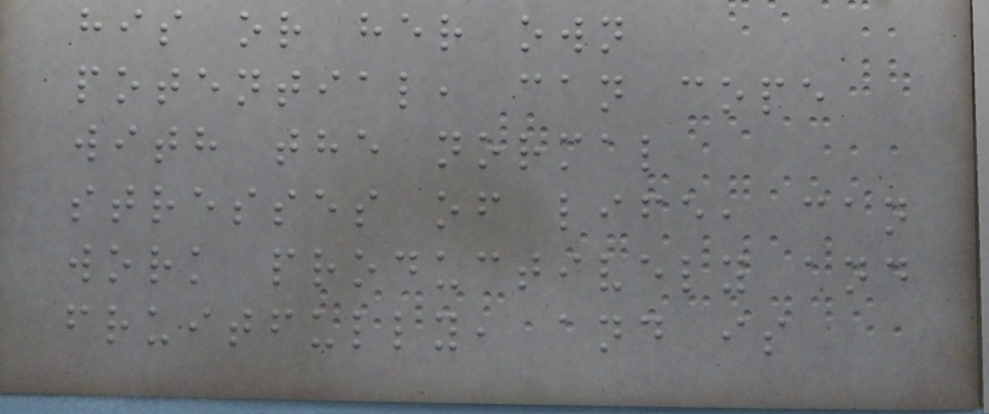his or her own
potential, can cope
with the normal
stresses of life, can
work productively and
fruitfully, and is
